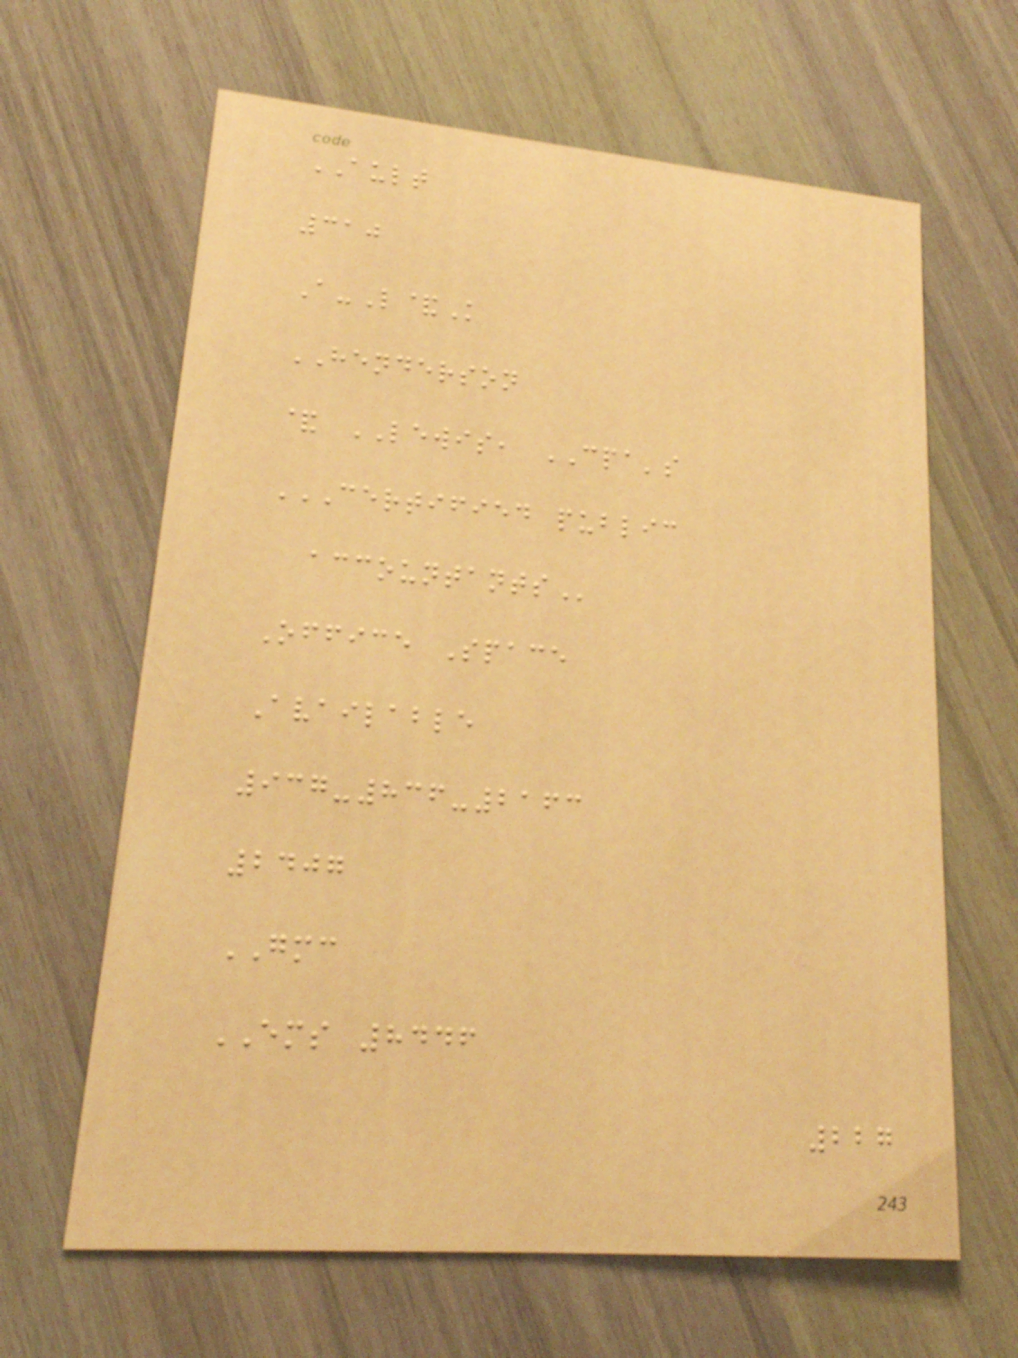AULT
310
A-L&K
HENDERSON
& LEWIS, CPA's
CERTIFIED PUBLIC
ACCOUNTANTS
Office Space
Available
937-836-2163
2407
GMC
EMS 8446
227
